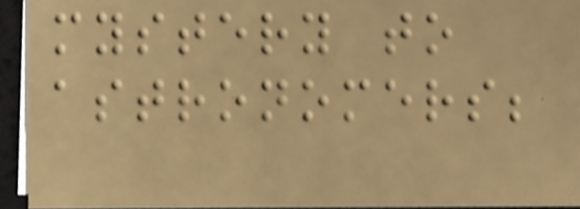mystery to
astronomers;
